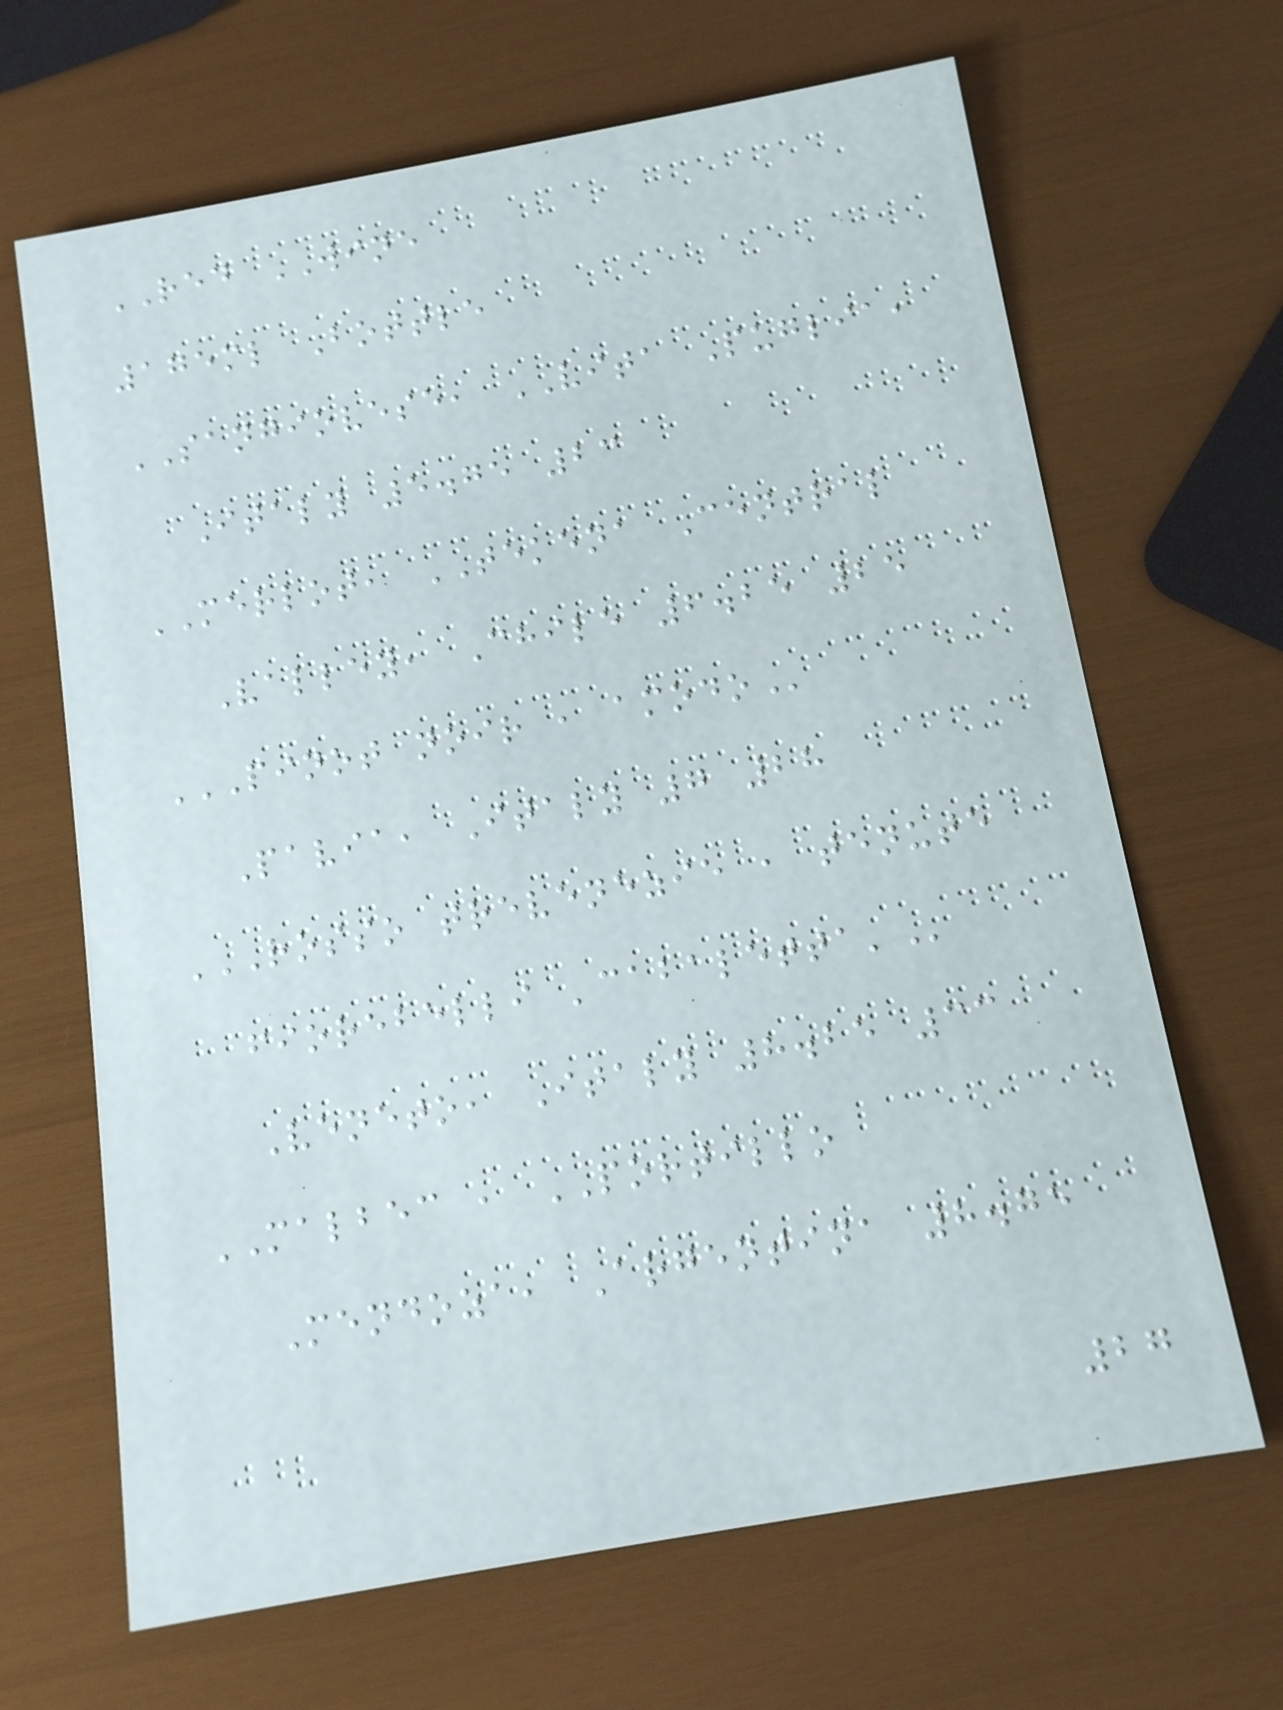RED WINE
175ml Bottle
SANGIOVESE, VITA Puglia,
Italy 5.75 23
MERLOT, TEKENA Central
Valley, Chile 6.25 25
PINOT NOIR , AMODO
Pavia, Italy 7 28
ROSSO TREVENEZIE , TENUTE
FIOREBELLI 'CABALETTA'
Veneto, Italy 8.25 33
MALBEC , PORTILLO
Mendoza, Argentina 8.75
27
